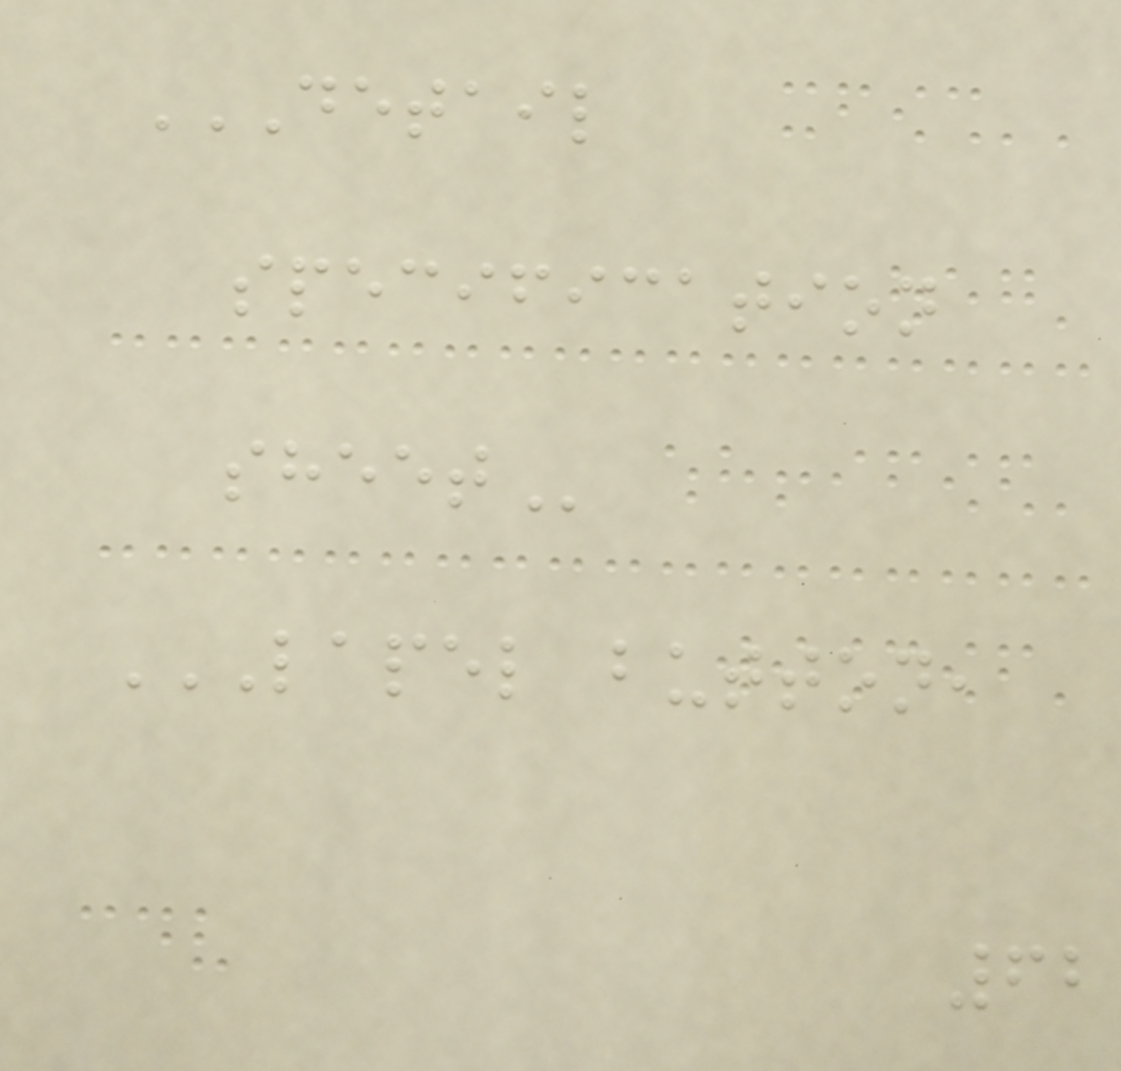DETAIL
SPECIFICATION
SHEET
LAPEL BUTTON,
62
